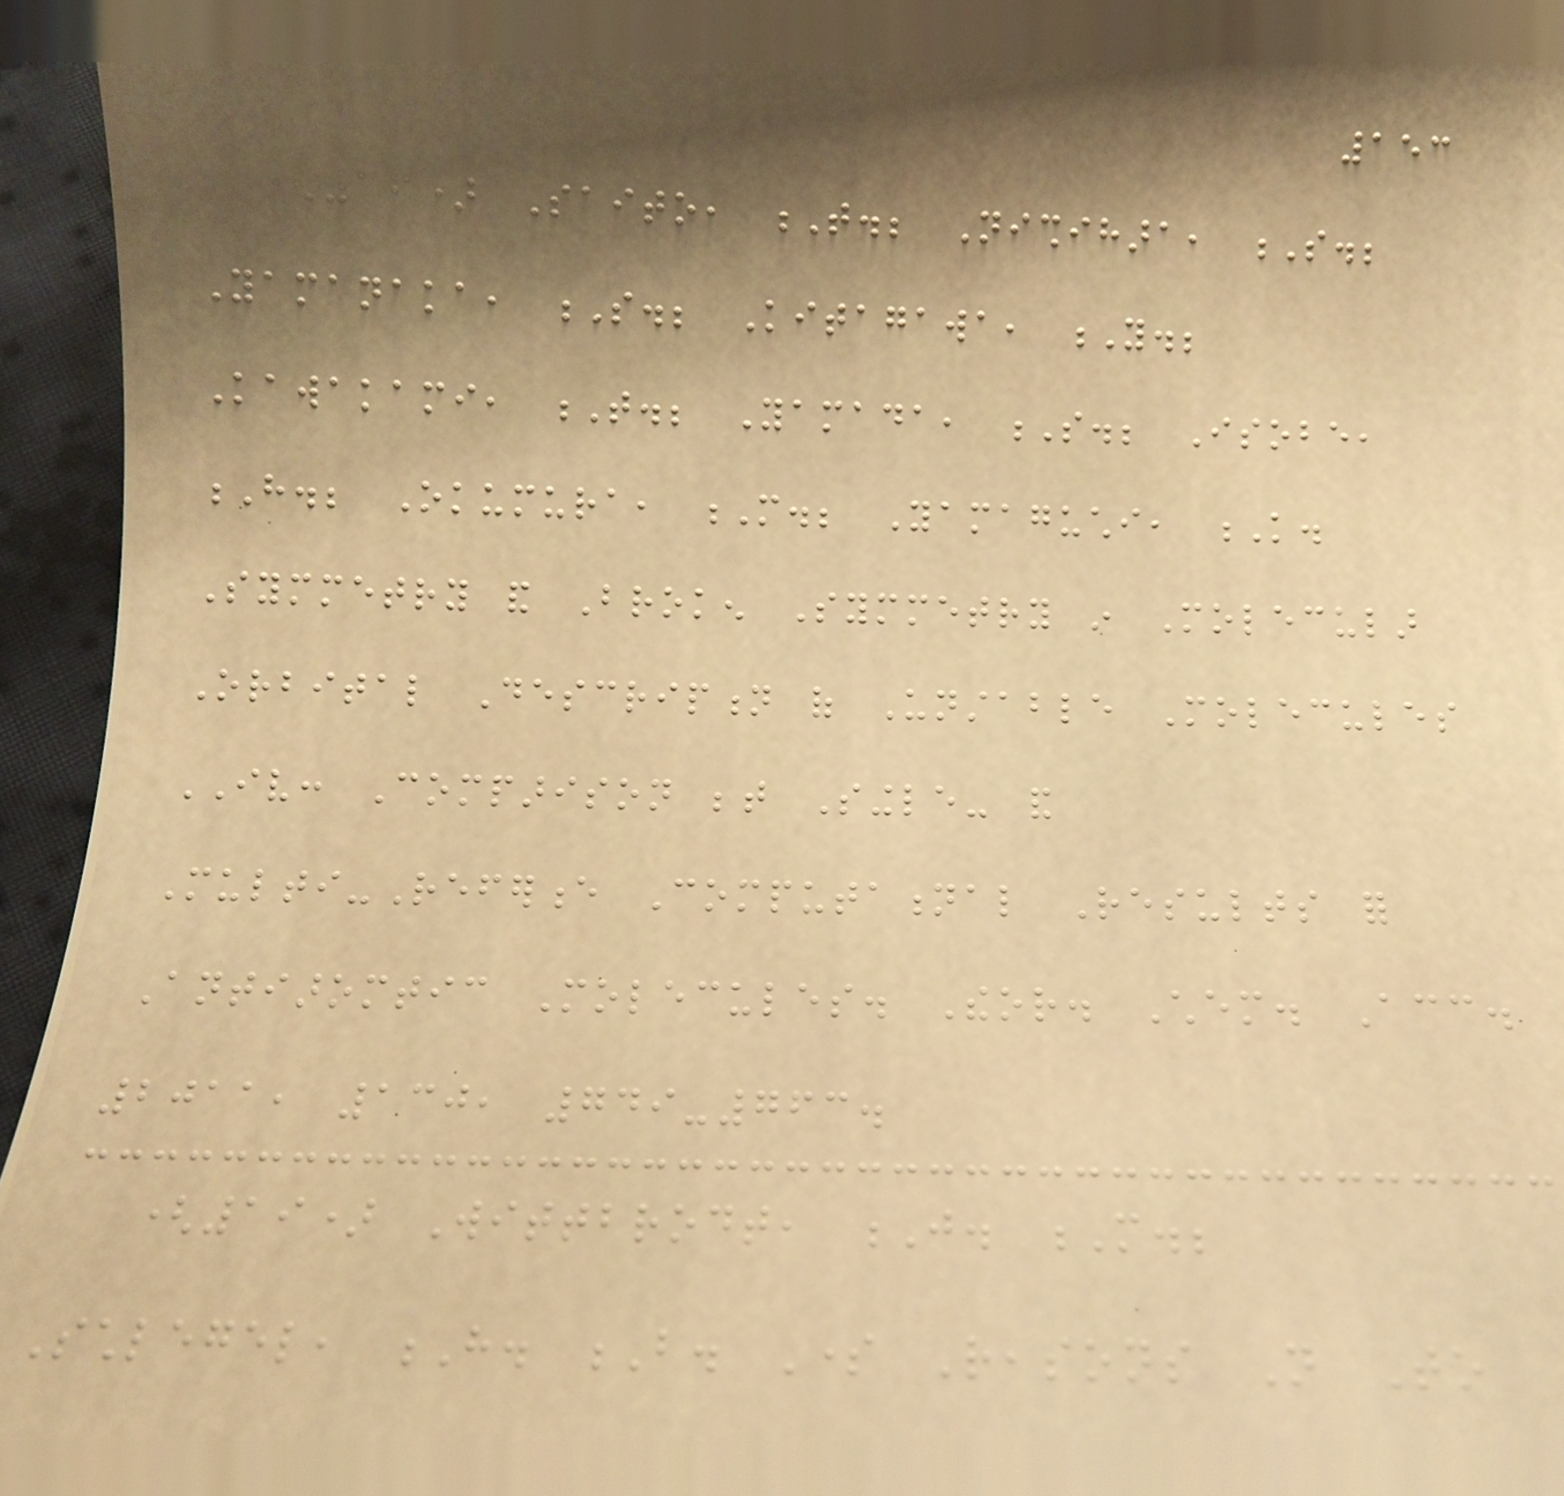153
(16) Saito, T.; Nishihara, S.;
Yamanaka, S.; Kitagawa, Y.;
Kawakami, T.; Yamada, S.; Isobe,
H.; Okumura, M.; Yamaguchi, K.
Symmetry and Broken Symmetry in Molecular
Orbital Description of Unstable Molecules
IV: Comparison between Single- and
Multi-Reference Computational Results for
Antiaromtic Molecules. Theor. Chem. Acc.
2011, 130, 749-763.
(19) Wittbrodt, J. M.;
Schlegel, H. B. Some Reasons Not To
